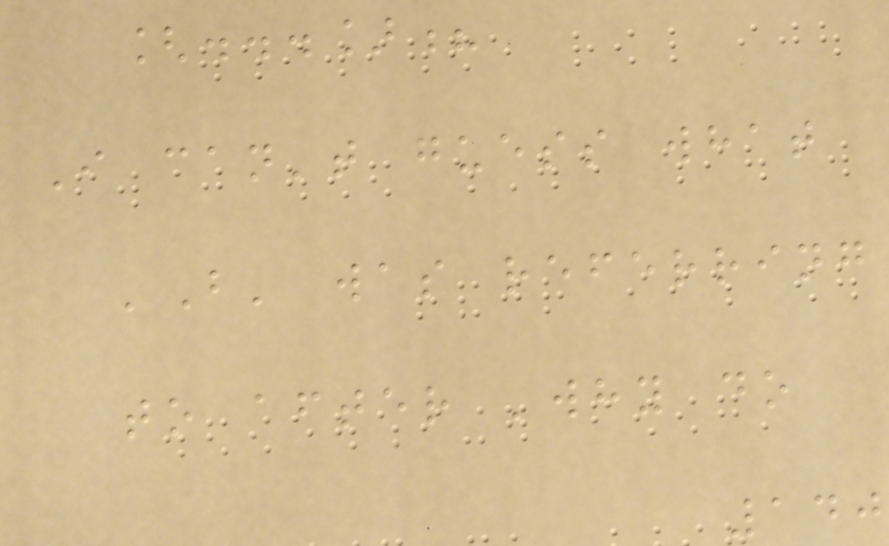[...]?
I can't guess what
'B' was referring
to after 'why do
140
